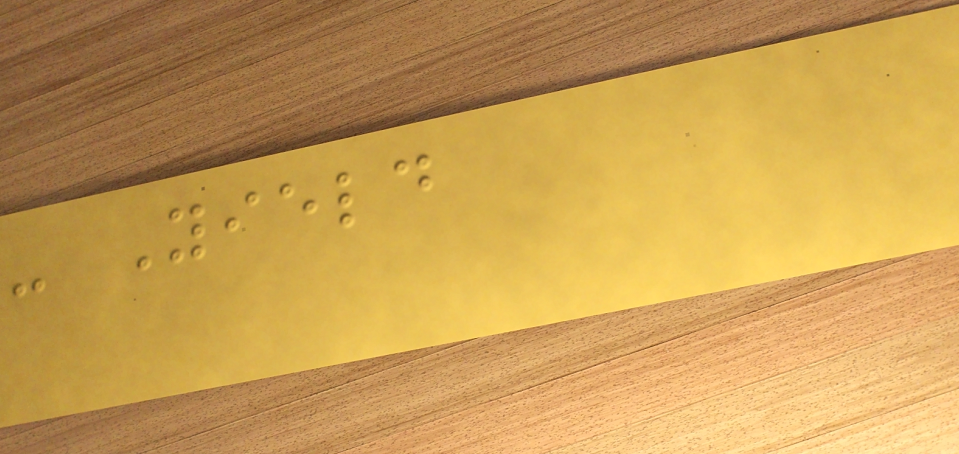- Yield
